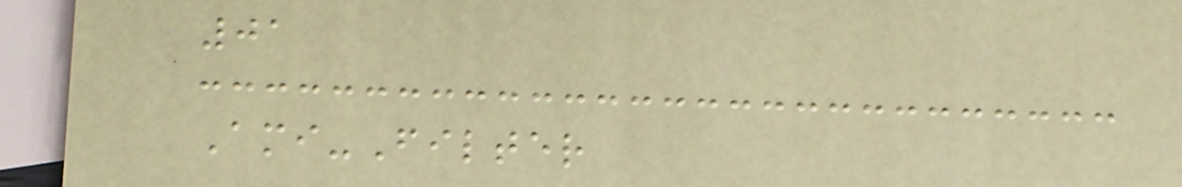01
Ami-Filter
